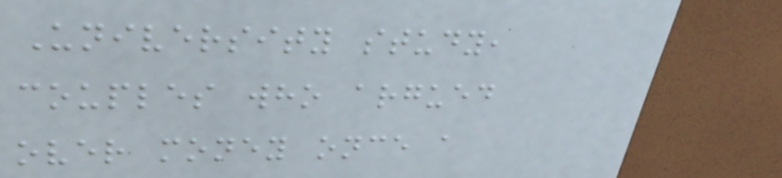University study,
couples who argued
over money once a
